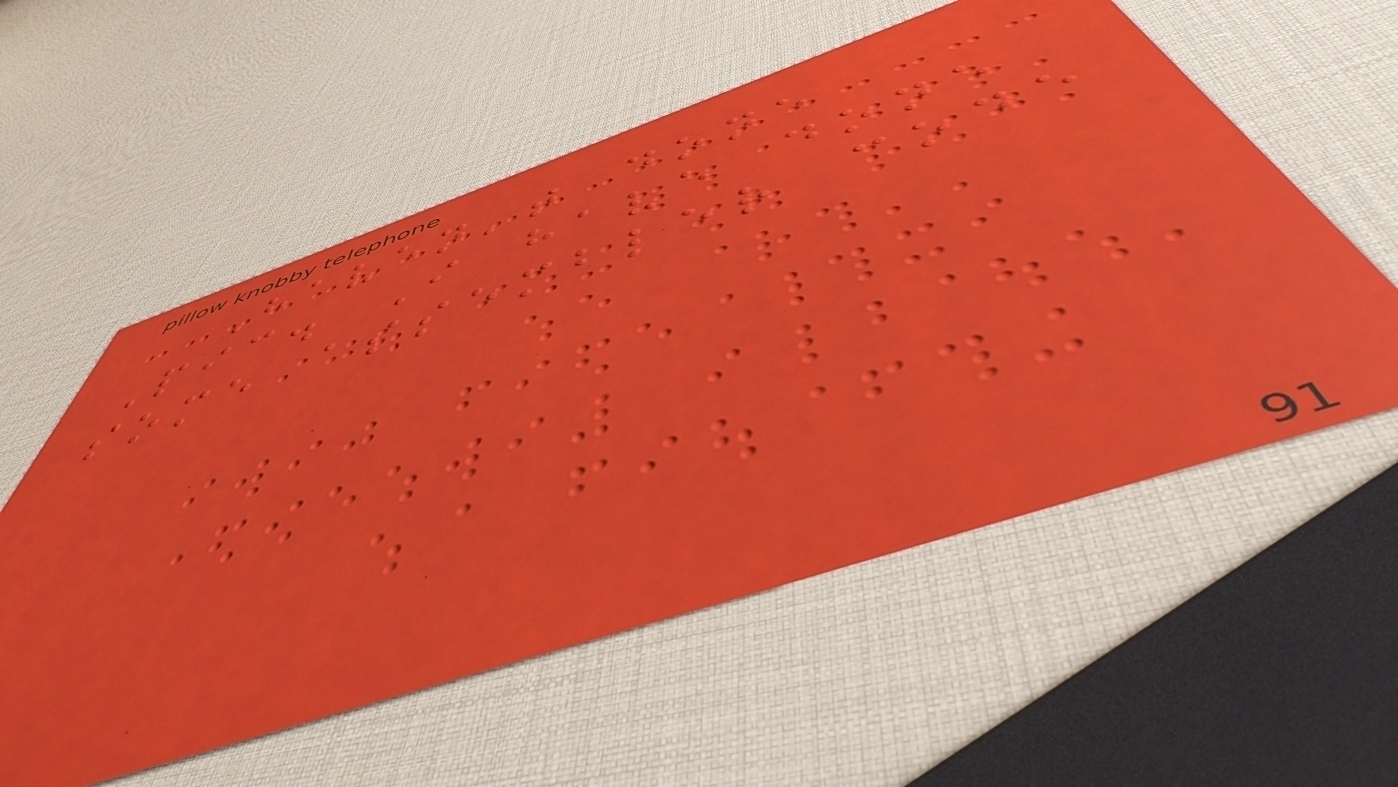Haven't done
Pic. I have done
some assembler code
